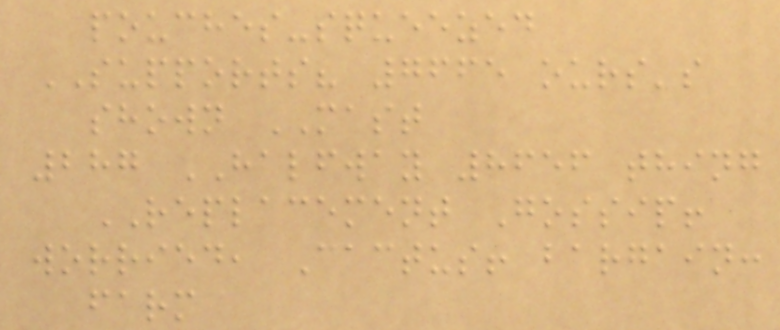pouches-squeezed
SUPPORTS? 7665 ours's
shown MAST
287 HALFWAY 8656 thing
REPLACEMENT Gossip!
worried, Cactus! bargain:
farm
